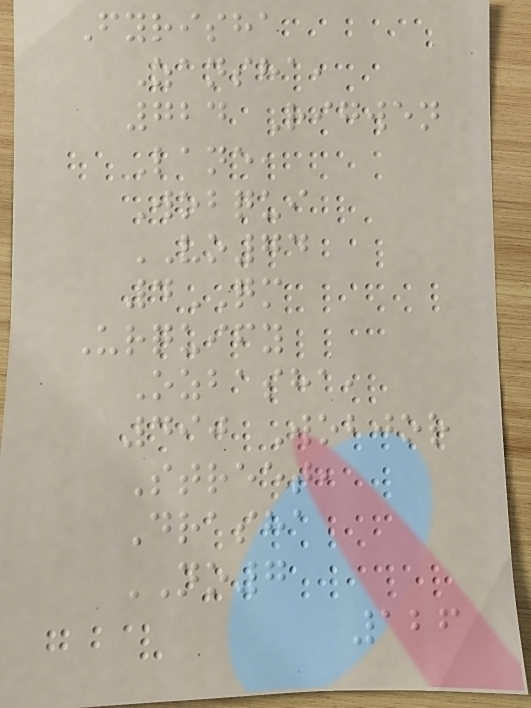Fyrisha
Zansha,
724 Rigwen
Lane,
Wobqui
VO74
4QM
Urquify
Ozbasha,
490 Wobjor
Street,
Drasha
NO7
126
